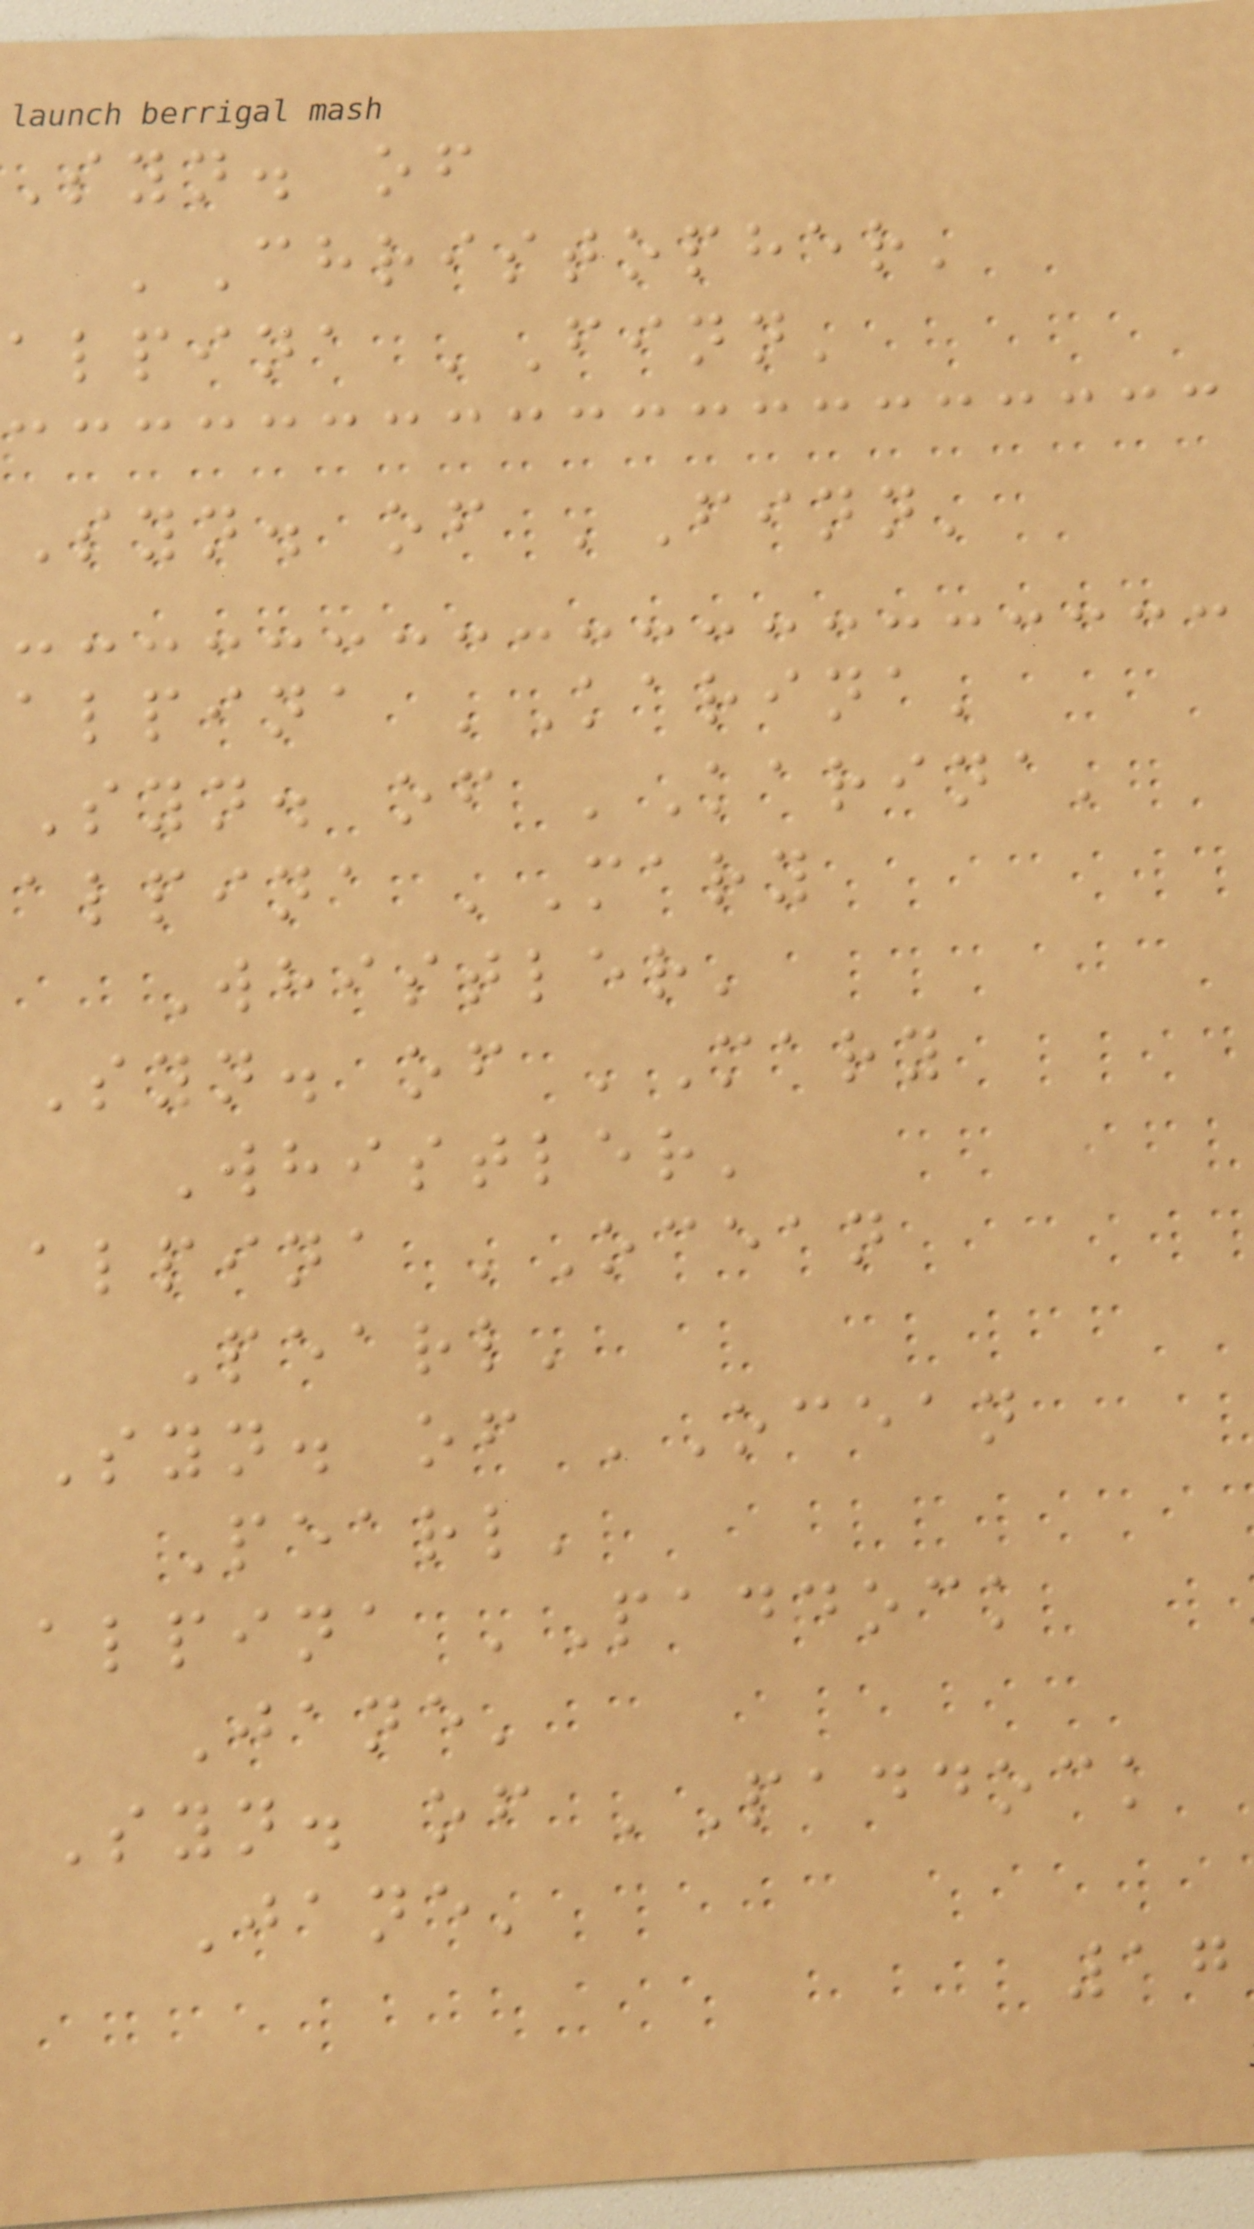Syn. of
'Christopher'
alpina 'Finn'
Syn. of 'Finn'
alpina 'Karina'
Syn. of 'Karina'
alpina 'Mary
Whistler'
Syn. of 'Mary
Whistler'
alpina 'Ocean
Pearl'
Syn. of 'Ocean
Pearl'
alpina 'Paddock
Jane'
Syn. of 'Paddock
Jane'
